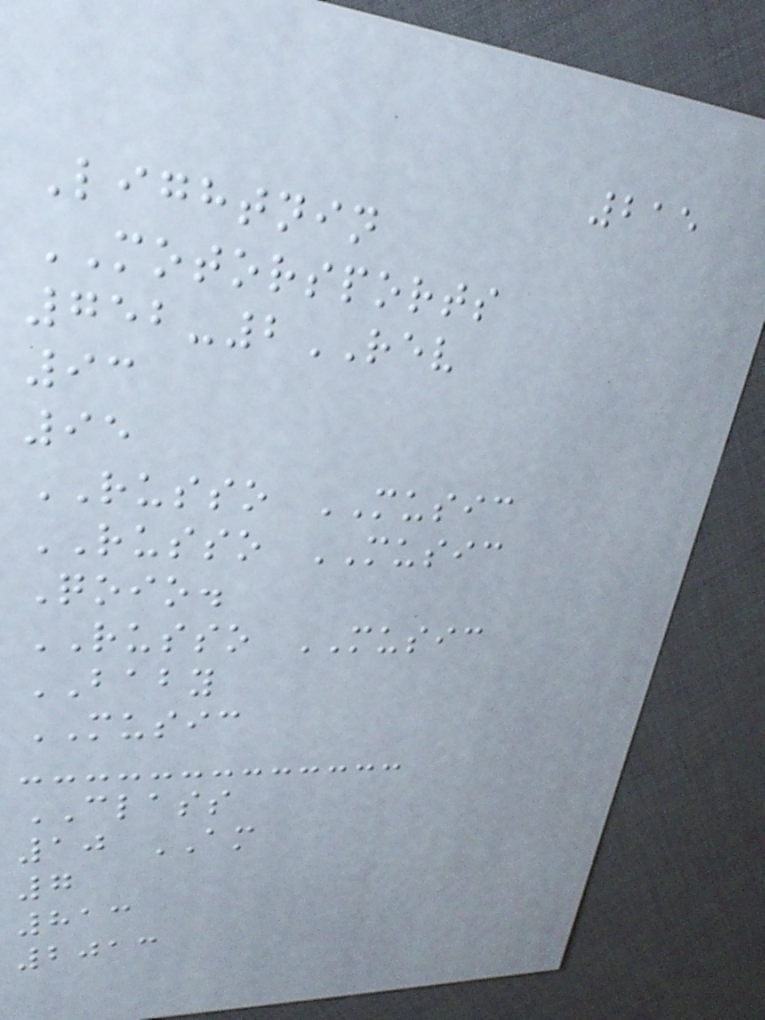215
Lightnin
MOTORSPORTS
752-2REV
93
95
RUSSO MUSIC
RUSSO MUSIC
Qoio.
RUSSO MUSIC
BABY
MUSIC
CLASS
10 AM
7
813
2013
